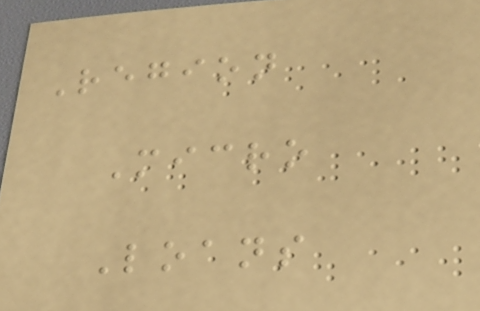Region
Micro
Loans
